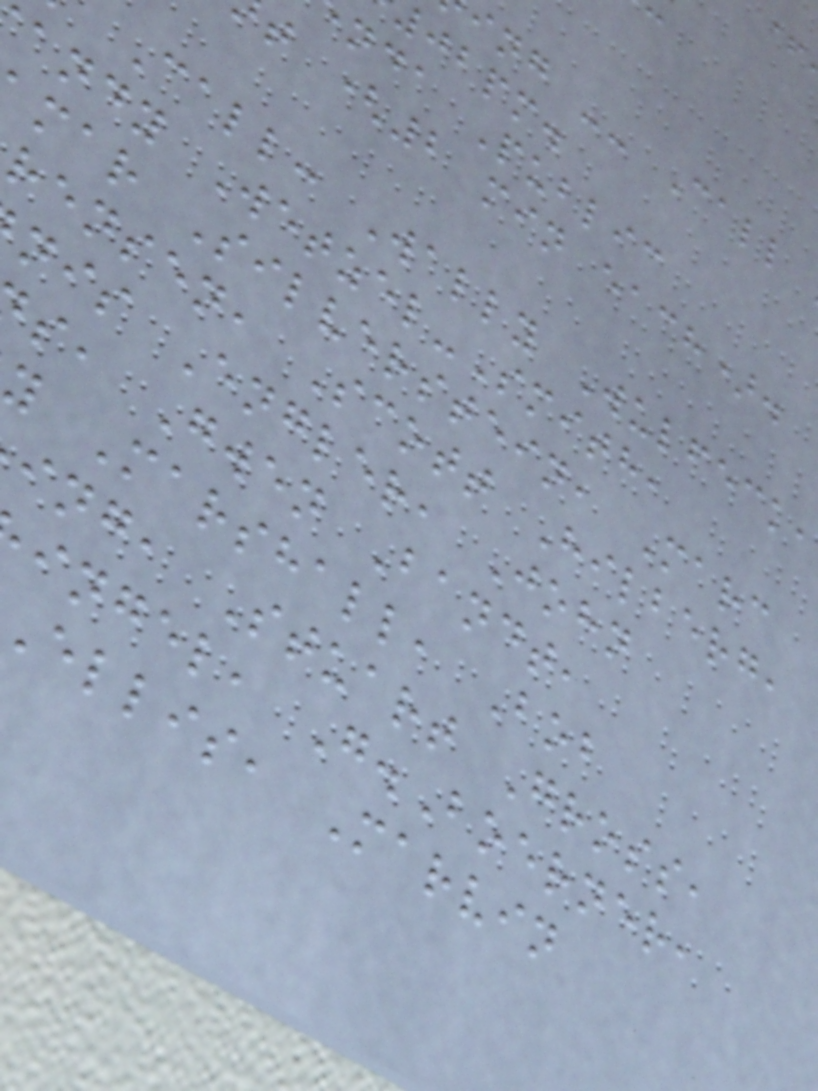ing -- Call
jbpm.
nda Public
t (2 min each).
Call: Wally Wulfeck,
andy Wetzel-Smith,
mar Silverstein, Marc
rensen, Scott Hilberg,
nis Engler, John
s, Gwen Bandt,
y Marshall, Bob
ing, Stuart Gross,
ingel, G.Boerner,
ellis, Marvin
